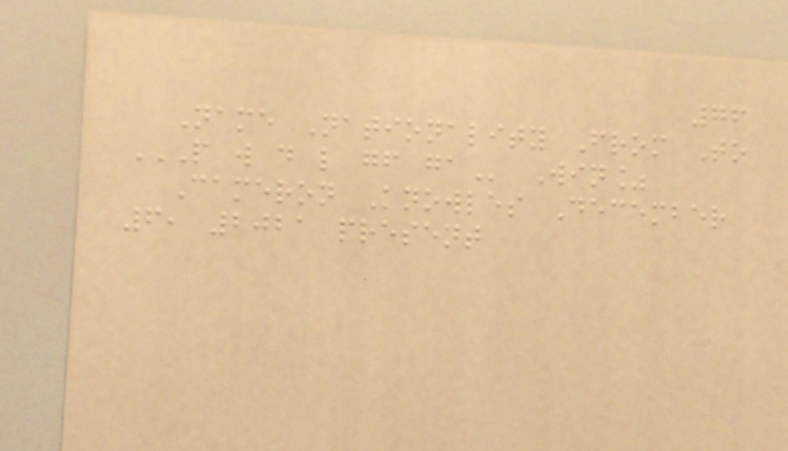76
Name Nationality From To
P W D L GF GA Win%
Cameron Knowles December
6, 2021 present
